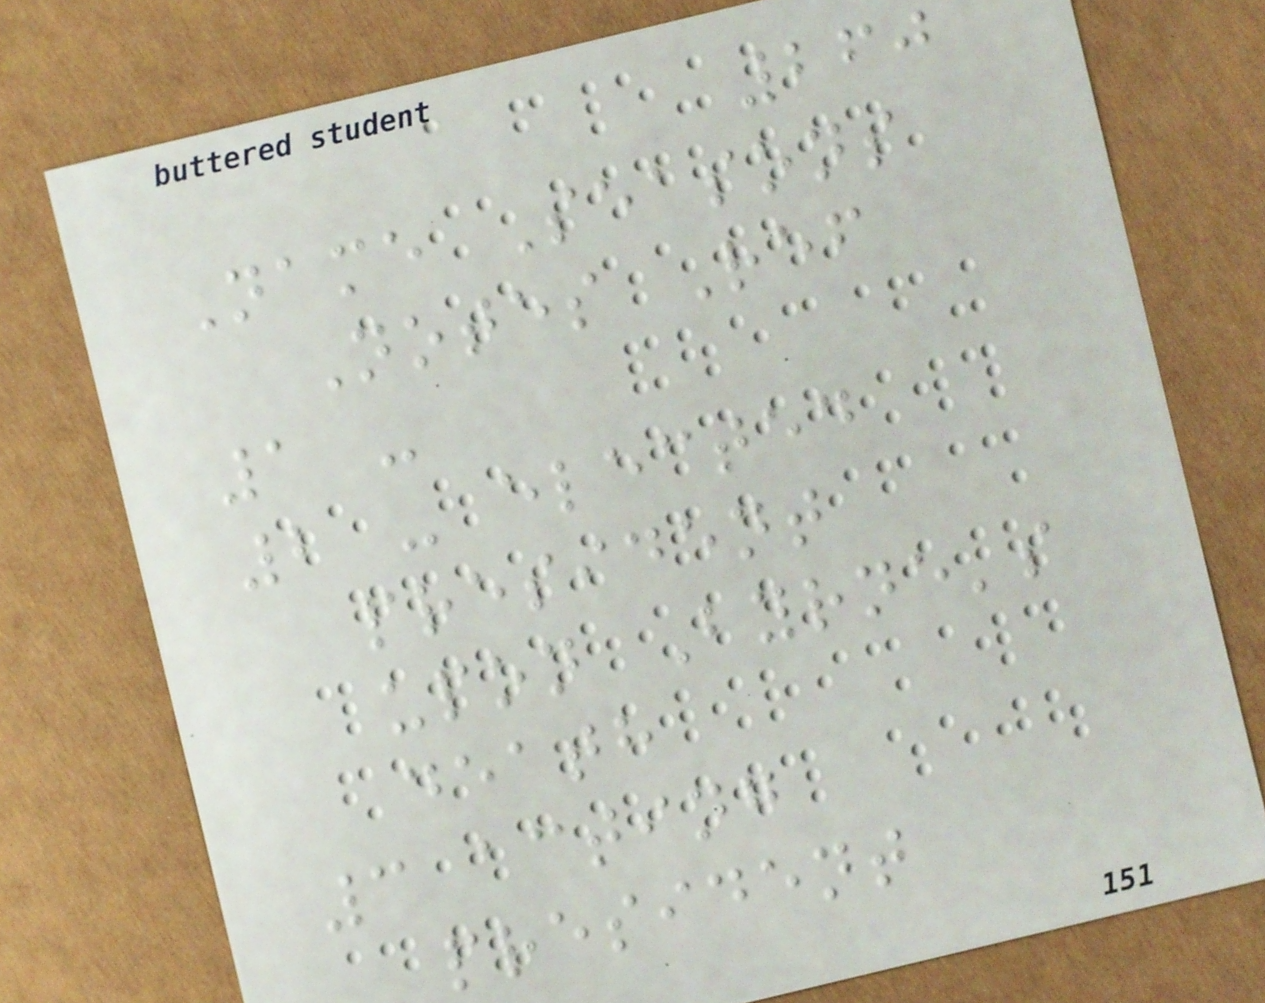260
Name Seasons
Notes Ref
1 -
2 - elected
president
upon Byrne's
death
3 acting
president
